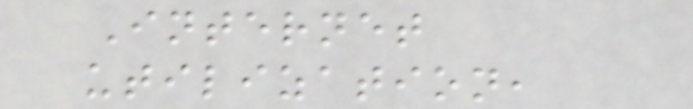Internet
utilization,
